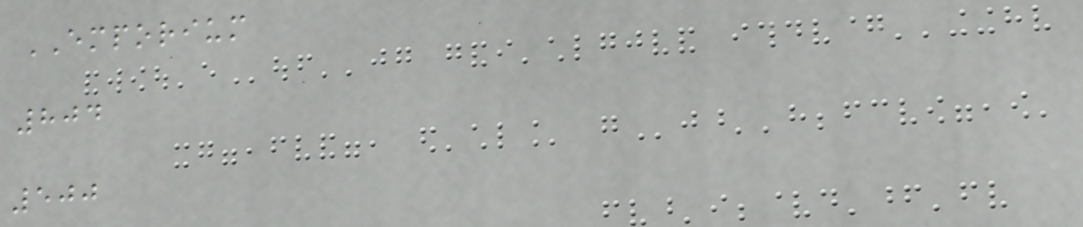EMPORIUM
804
500
